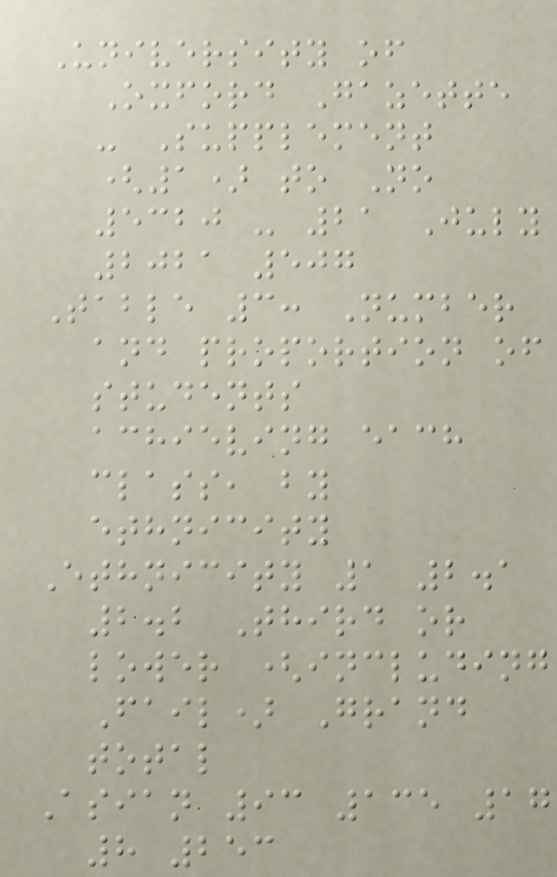University of
Oxford Gazette
- Supplement
(1) to No
5320 - 21 July
2021 507
Table 3: Number
and proportion of
students
achieving each
class, by
ethnicity
Ethnicity 1 2.1
2.2 Third or
lower (including
Fail) Grand
total
Asian 93 135 17
8 253
